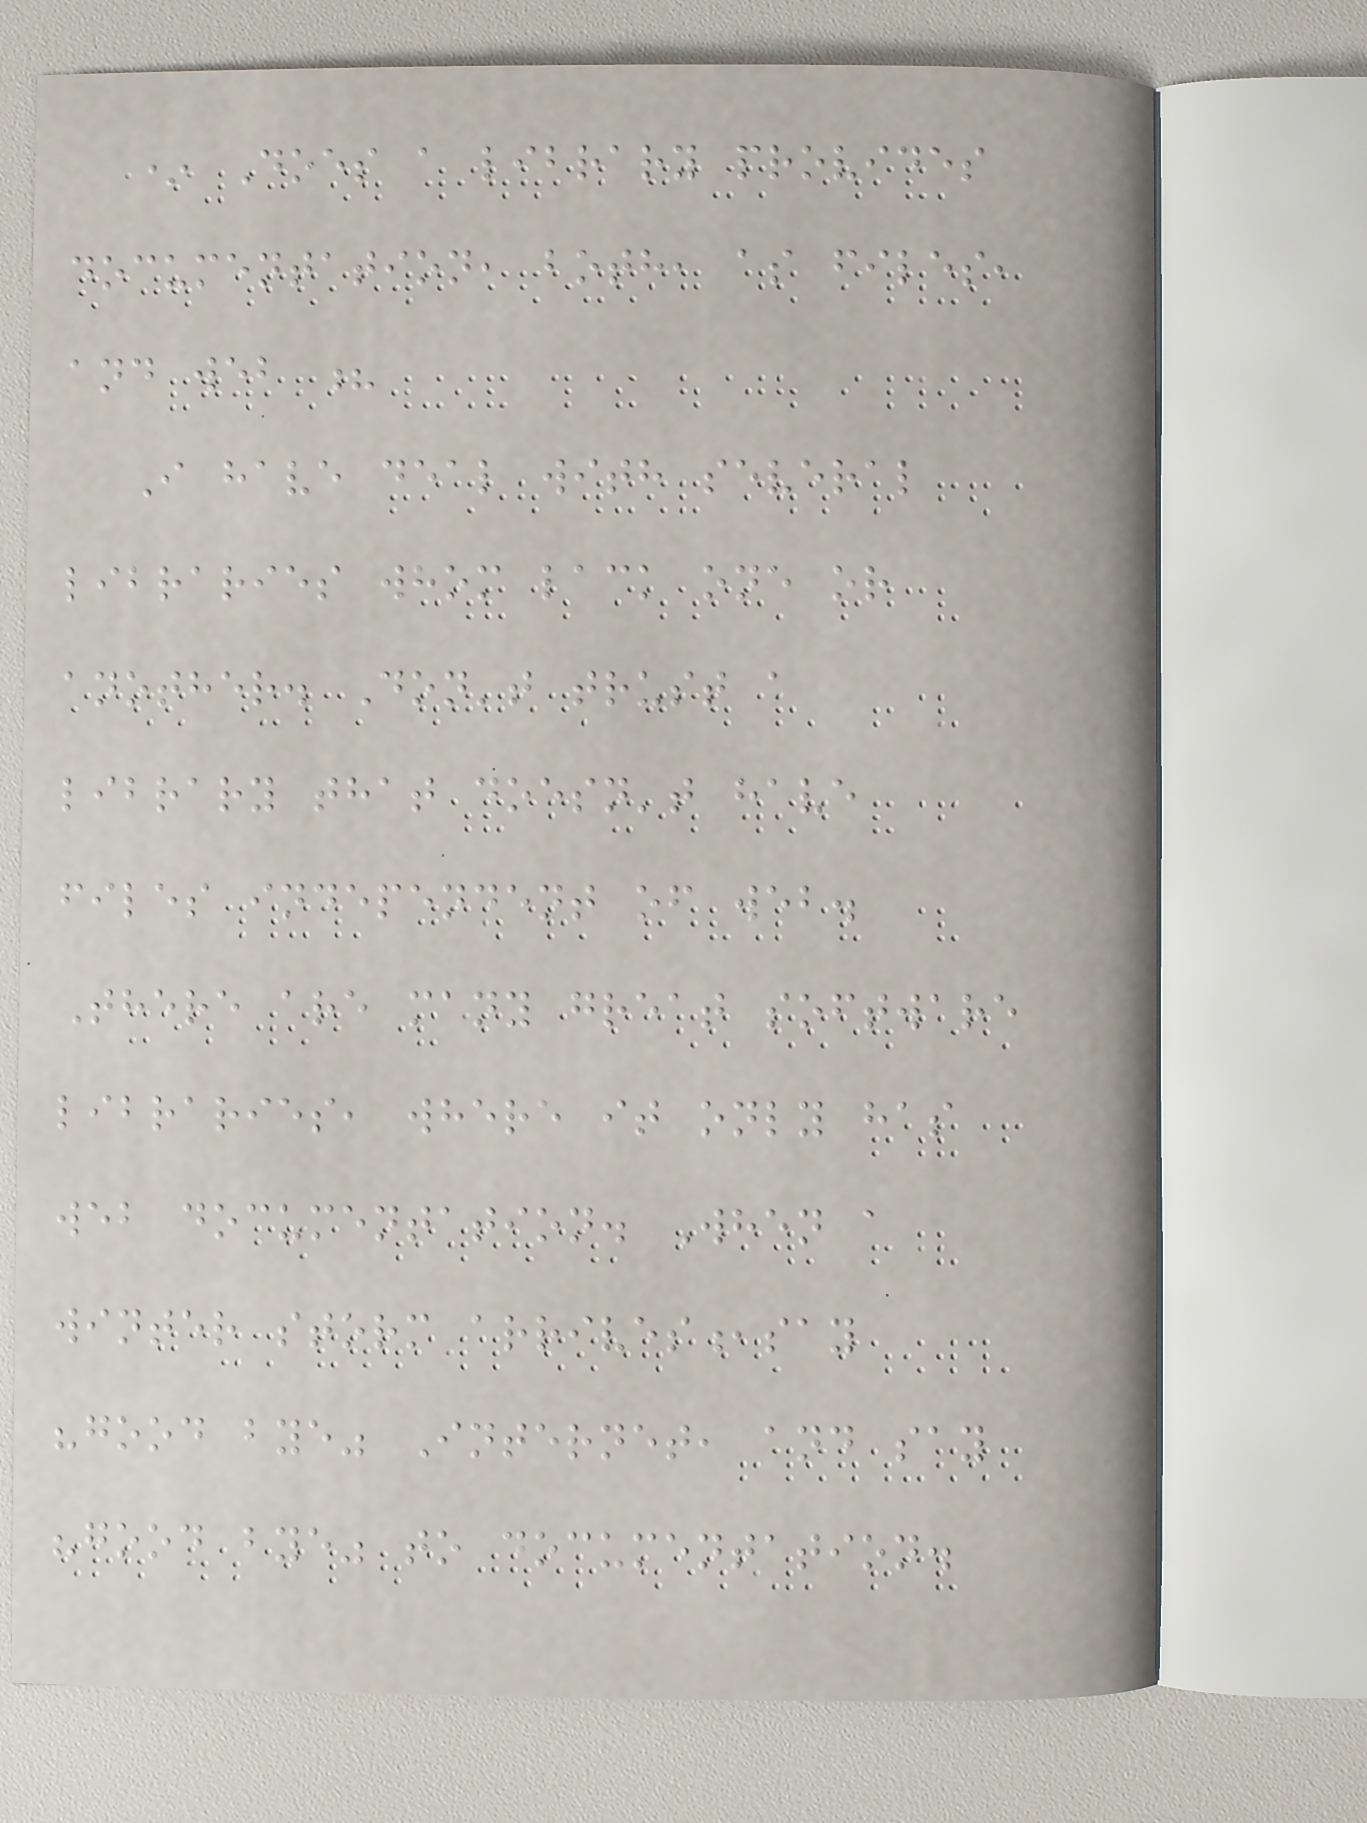* Does a library provides
documentation, both, as files,
and web ?
I have deal with several
libraries whom lack one or
another. Don't trust a
library that doesn't have
files independent of web.
There are many great software
libraries, where it only has
web documentation. When a
winter storm arrives,say
"good bye" Internet, and say
"good bye" to documentation.
